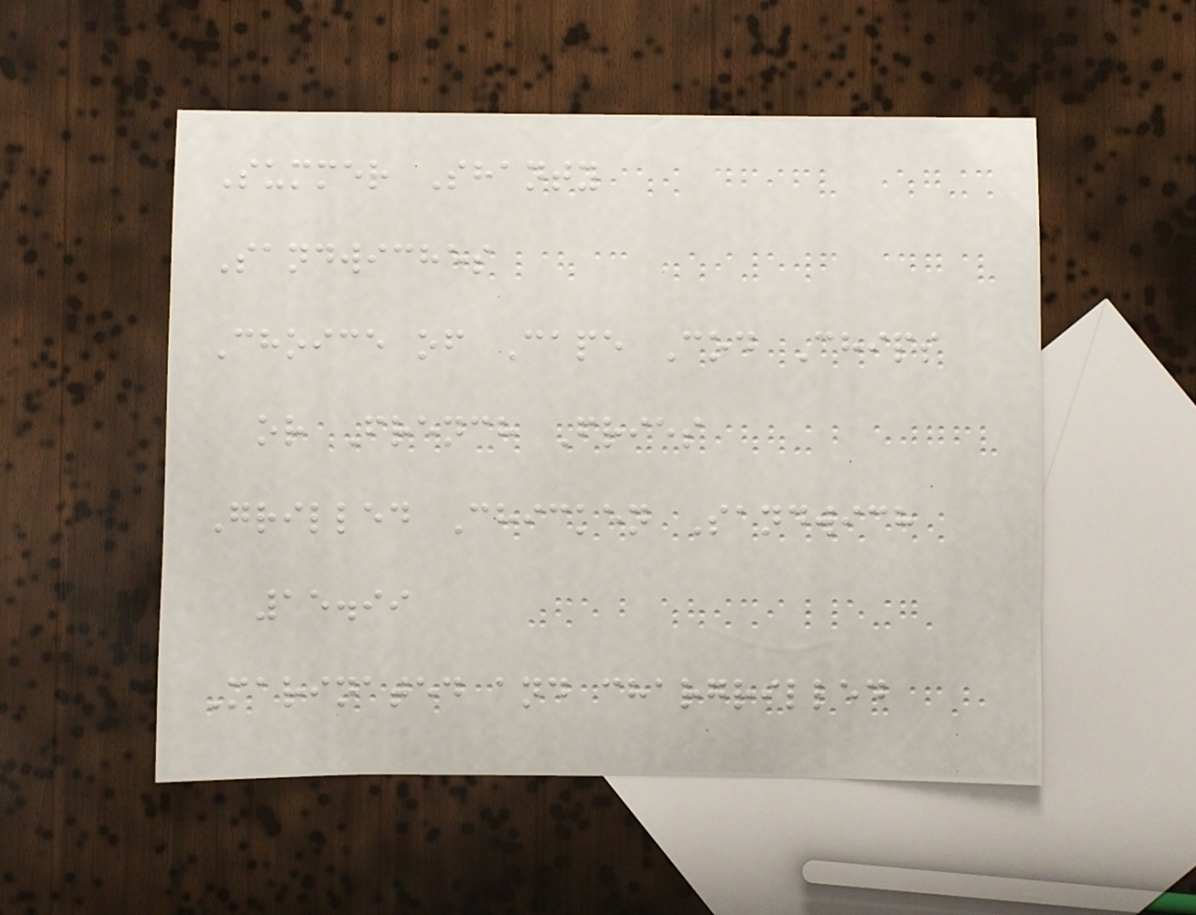Summer Shanty
Sandwiches
Choice of Cape Cod Chips
or French Fries
Grilled Chicken Sandwich
15.99
Marinated and chargrilled
